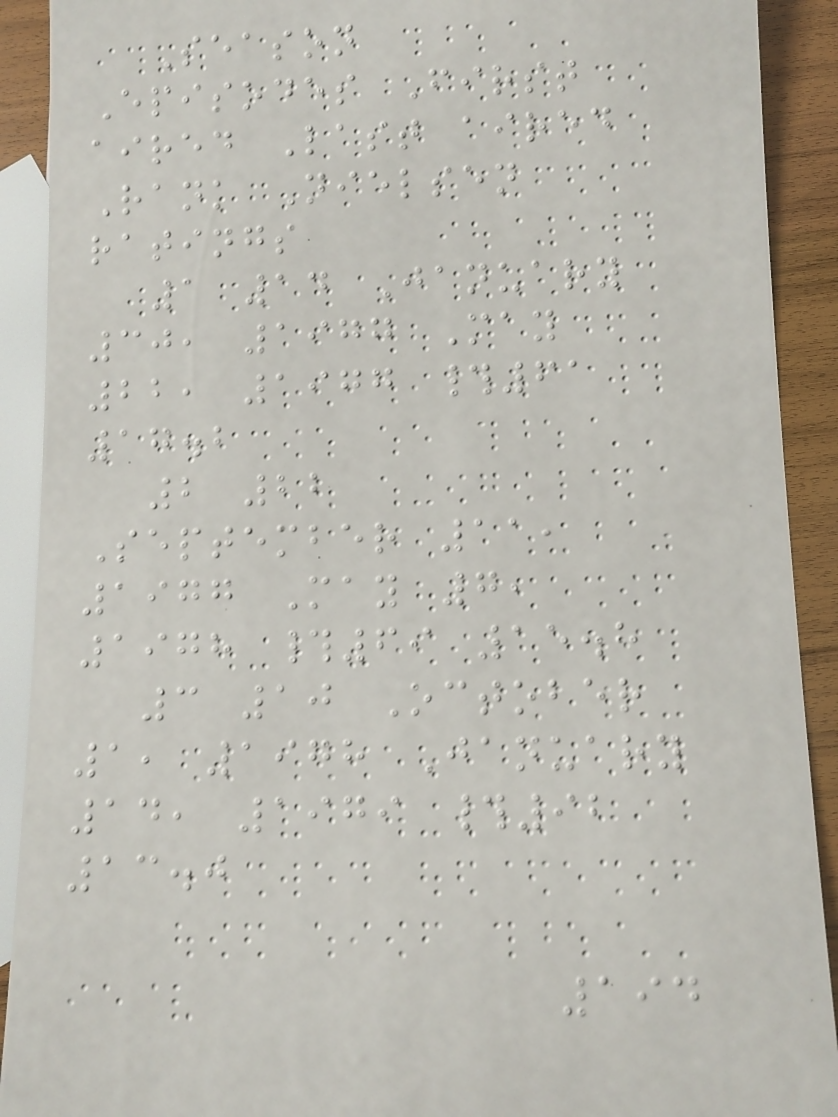Season
Episodes First
aired Last aired
Rank Nielsen
ratings
1 14 January
30, 1977 May
22, 1977 #61
17.2
2 22
September 11,
1977 May 7,
1978 #69 15.8
3 10 October
1, 1978 January
14, 1979 #92
13.0
194
